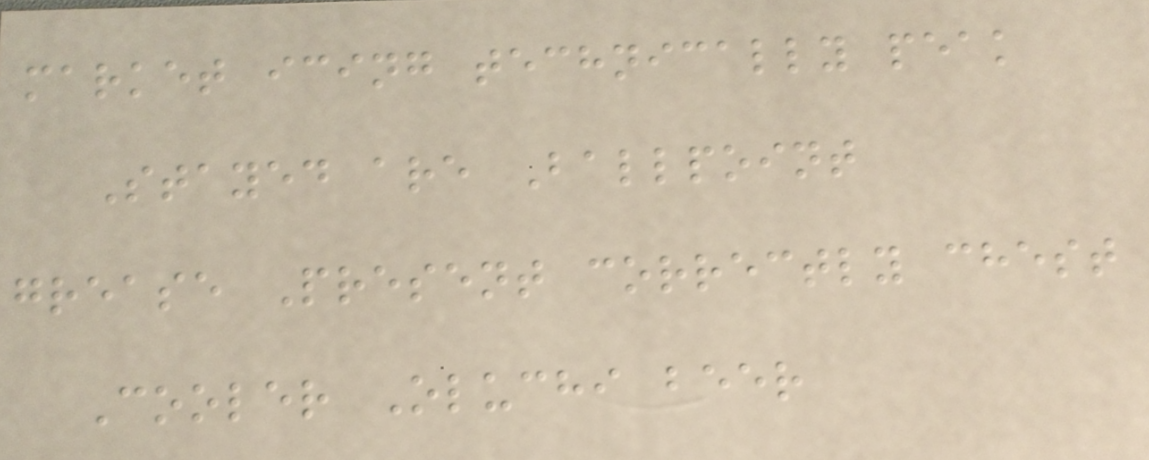market icing technically peak
Stayed are Ballpoint
grease Present correctly chest
Cooler Oluchi beer
